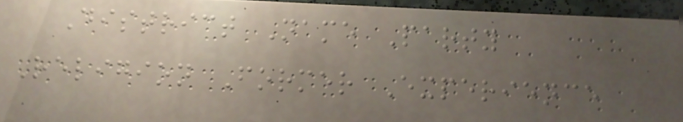District Name Party
Religion Former Experience
